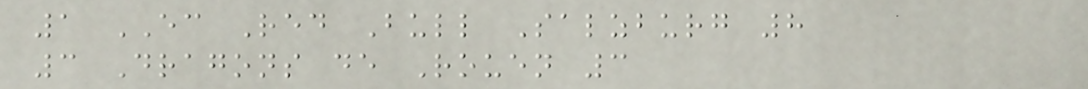1 EC Red Bull Salzburg 8
3 Dragons de Rouen 3
